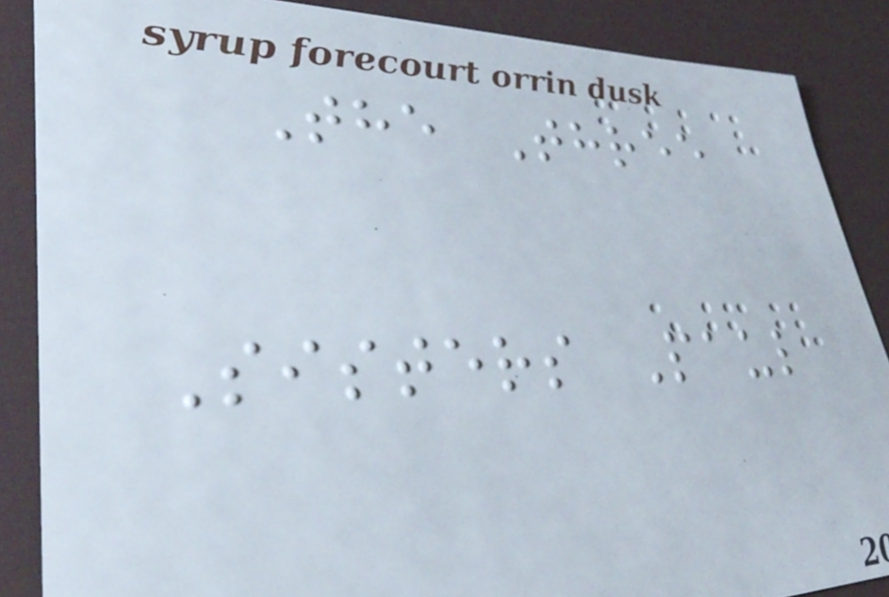The Three
Sisters Paul
